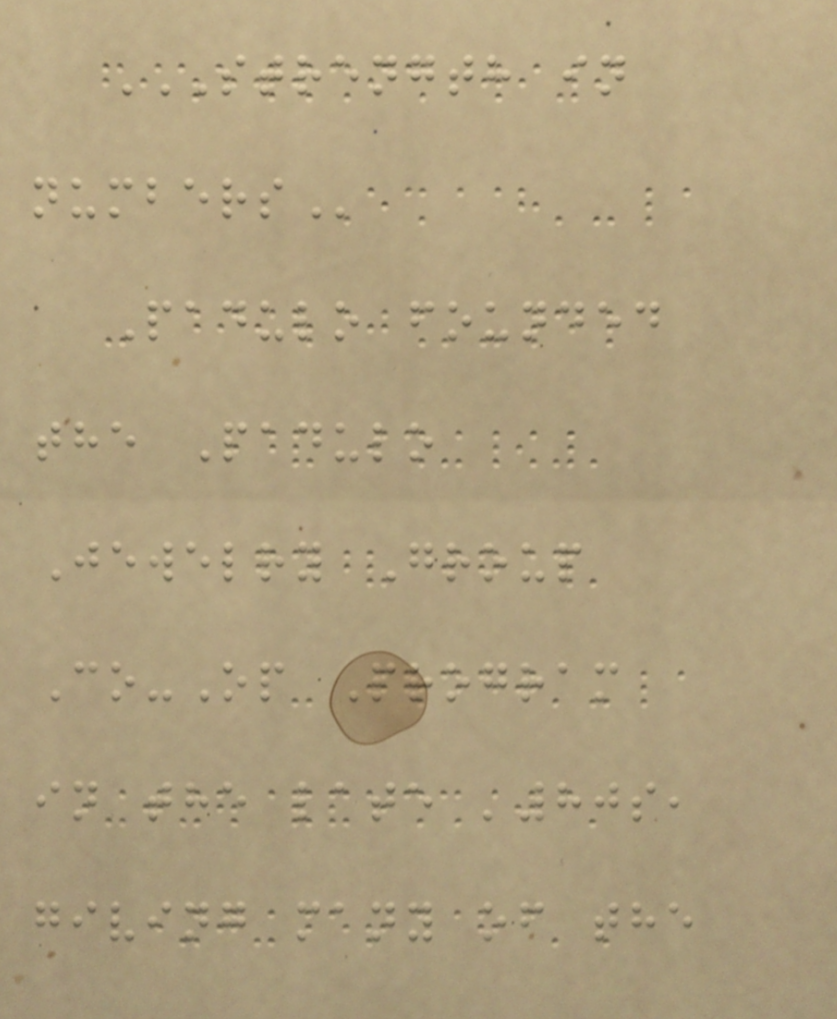STRENGTH IN
NUMBERS
Padulo founded
the Padulo
Jewelry Group
Co-Op Program
in the late '80s,
giving many of the
